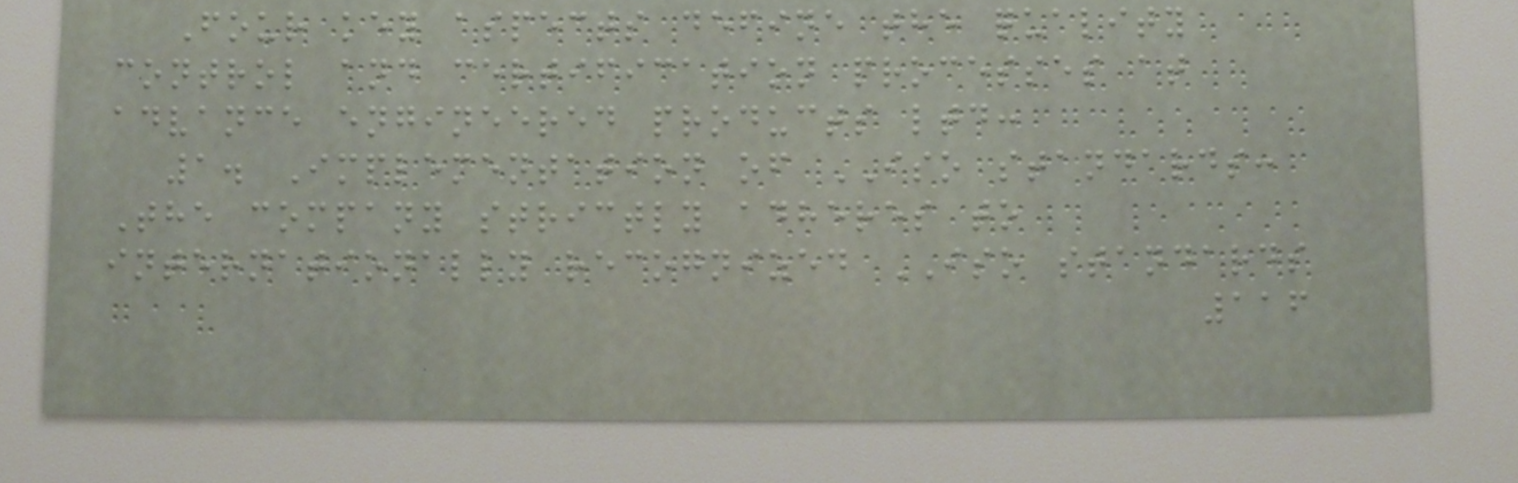Four key aspects define the quality
control and certification processes at
advance engineered products ltd:
1. Implementation of ISO standards:
The company strictly adheres to
internationally recognized ISO standards
116
